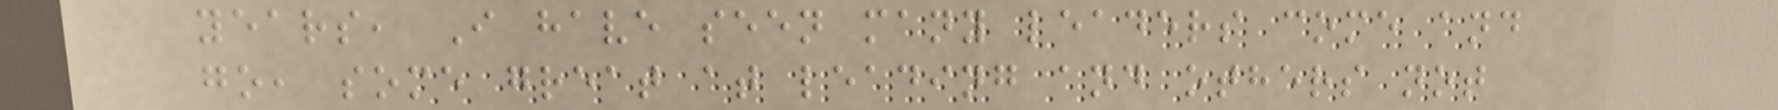years, I have seen many leaders come and
go, some great at leading and others not
